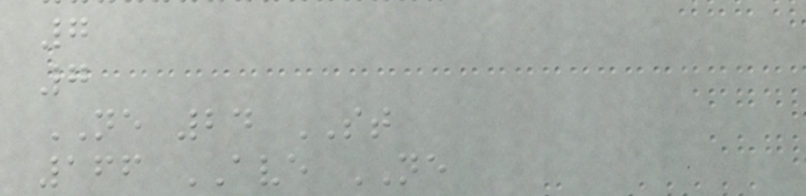7
7
NE 24 ST
166 AVE NE
